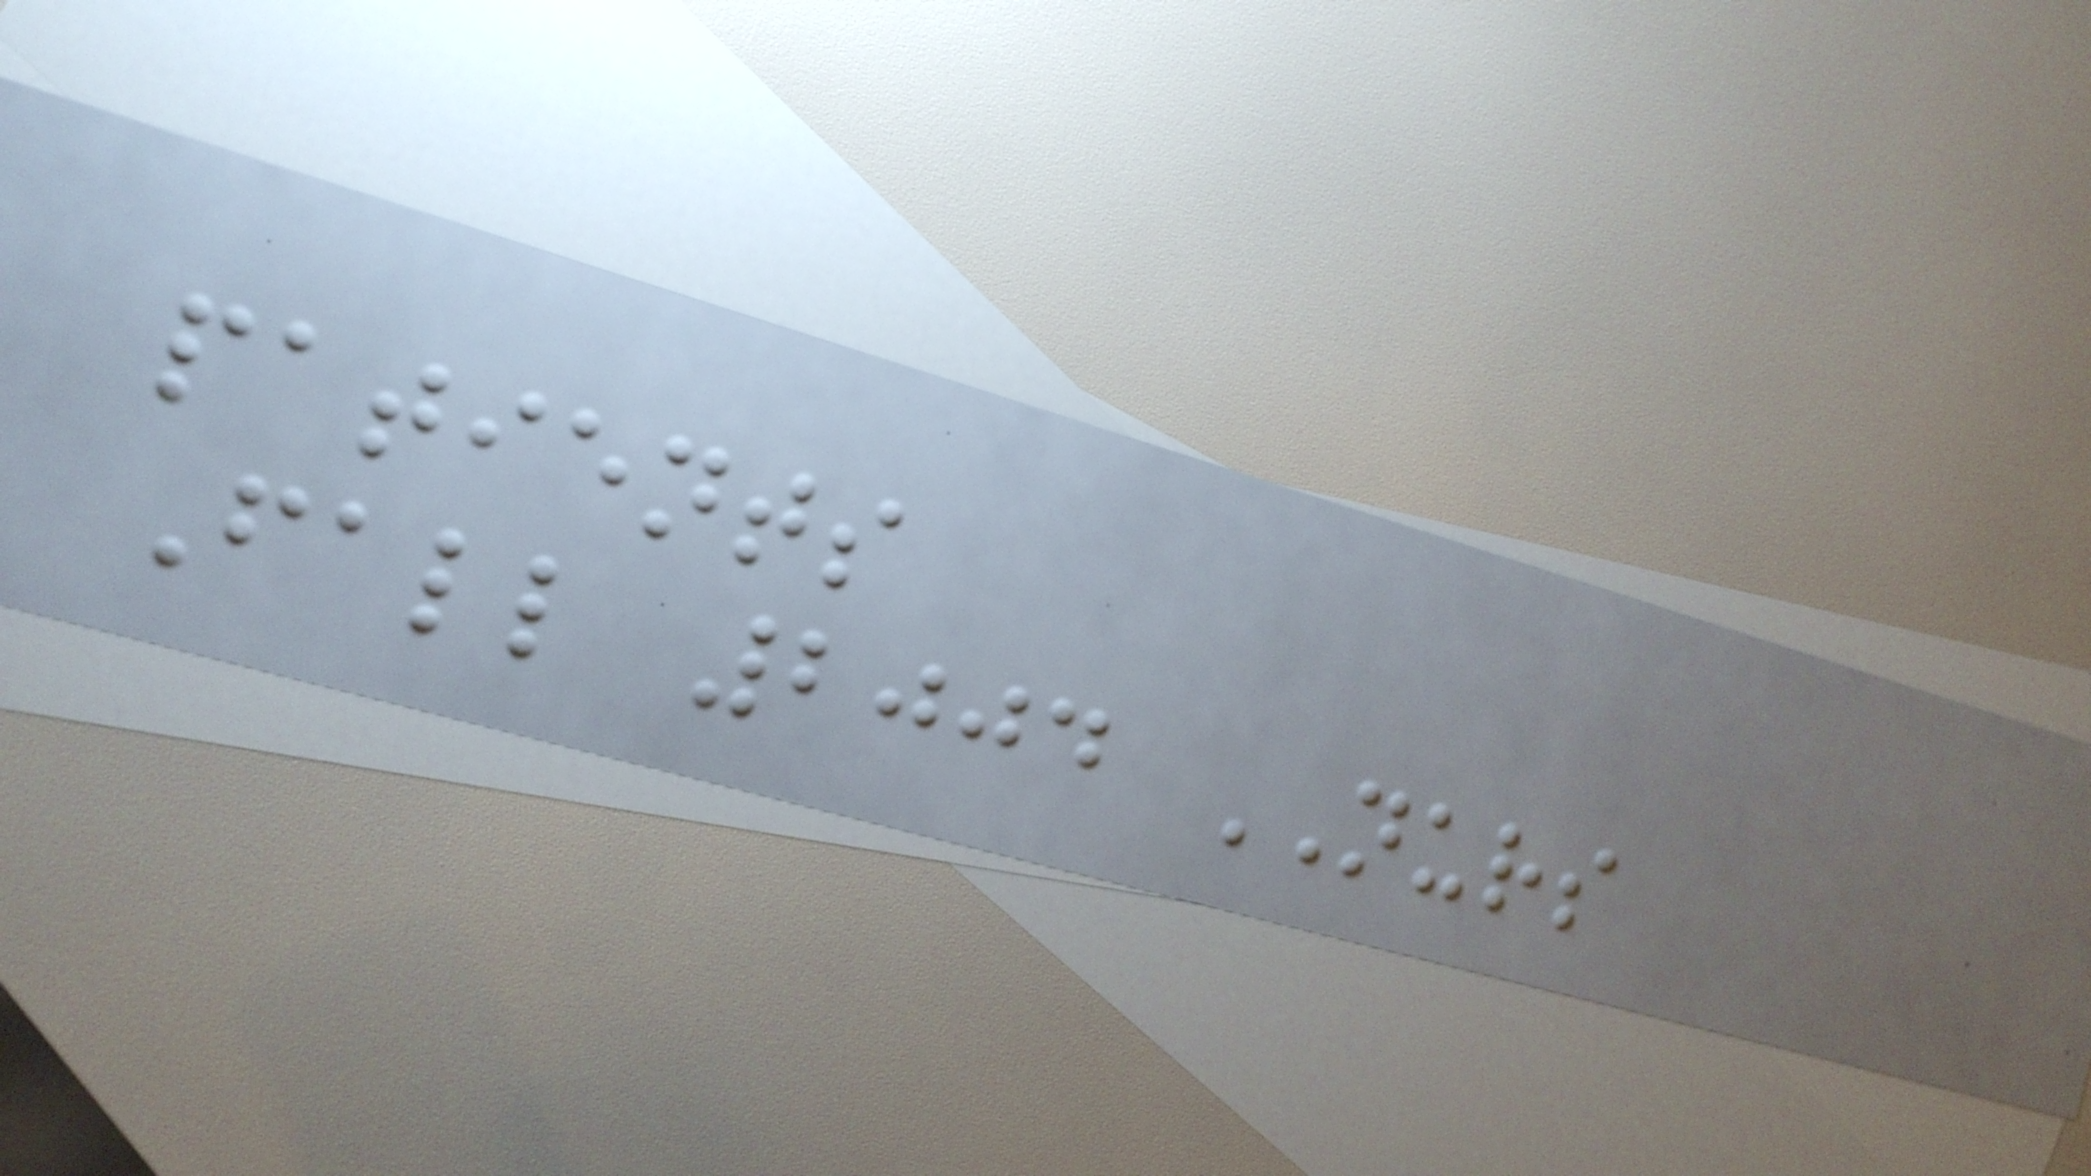patients
Fall 2004 NURS
